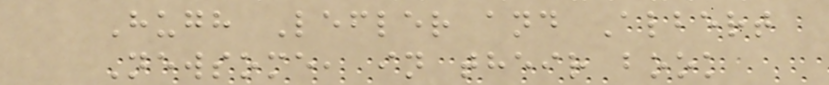Hugh Lefler and Albert
Newsome, in their book
